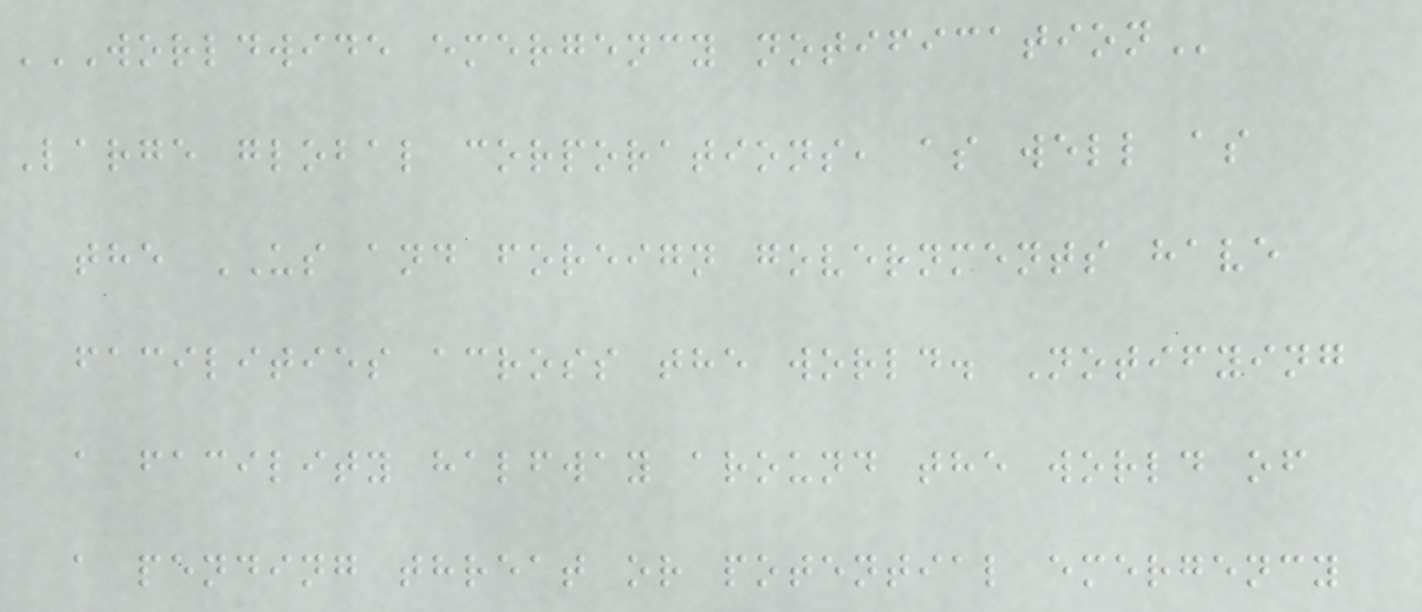WORLDWIDE EMERGENCY NOTIFICATION
Large global corporations, as well as
the US and foreign governments have
facilities across the world. Notifying
a facility halfway around the world of
a pending threat or potential emergency
